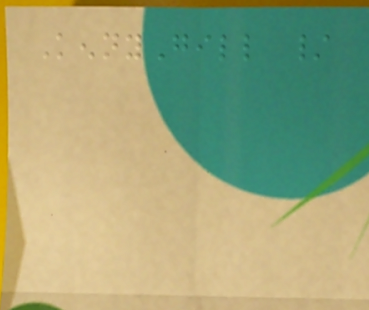KennyGill /
